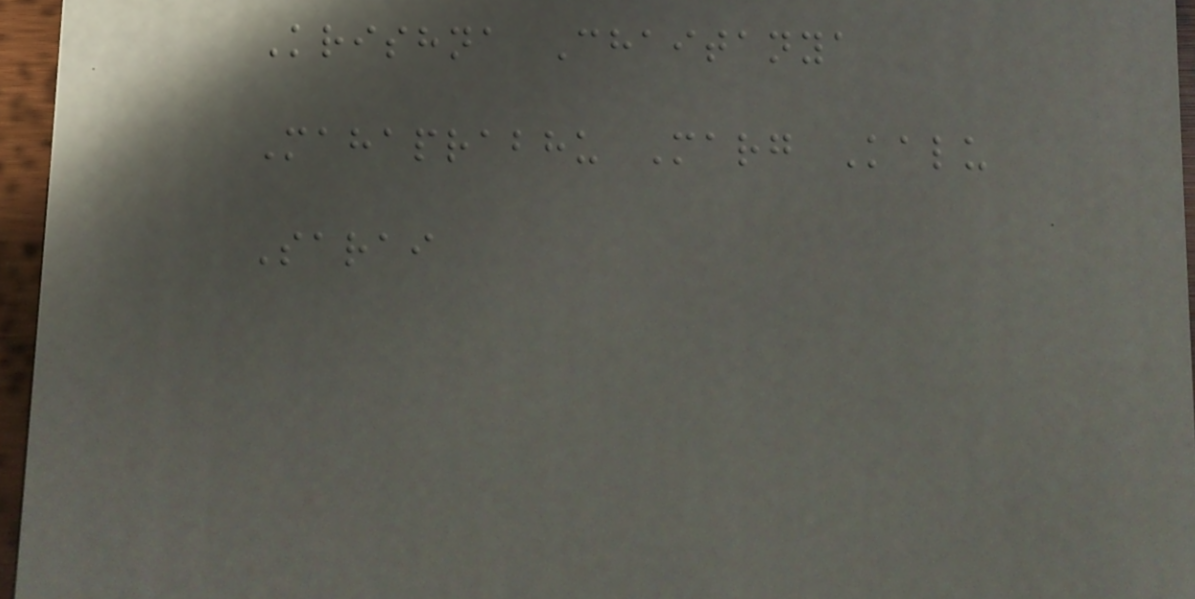Krishna Chaitanya
Mahaprabhu Marg Kalu
Sarai
